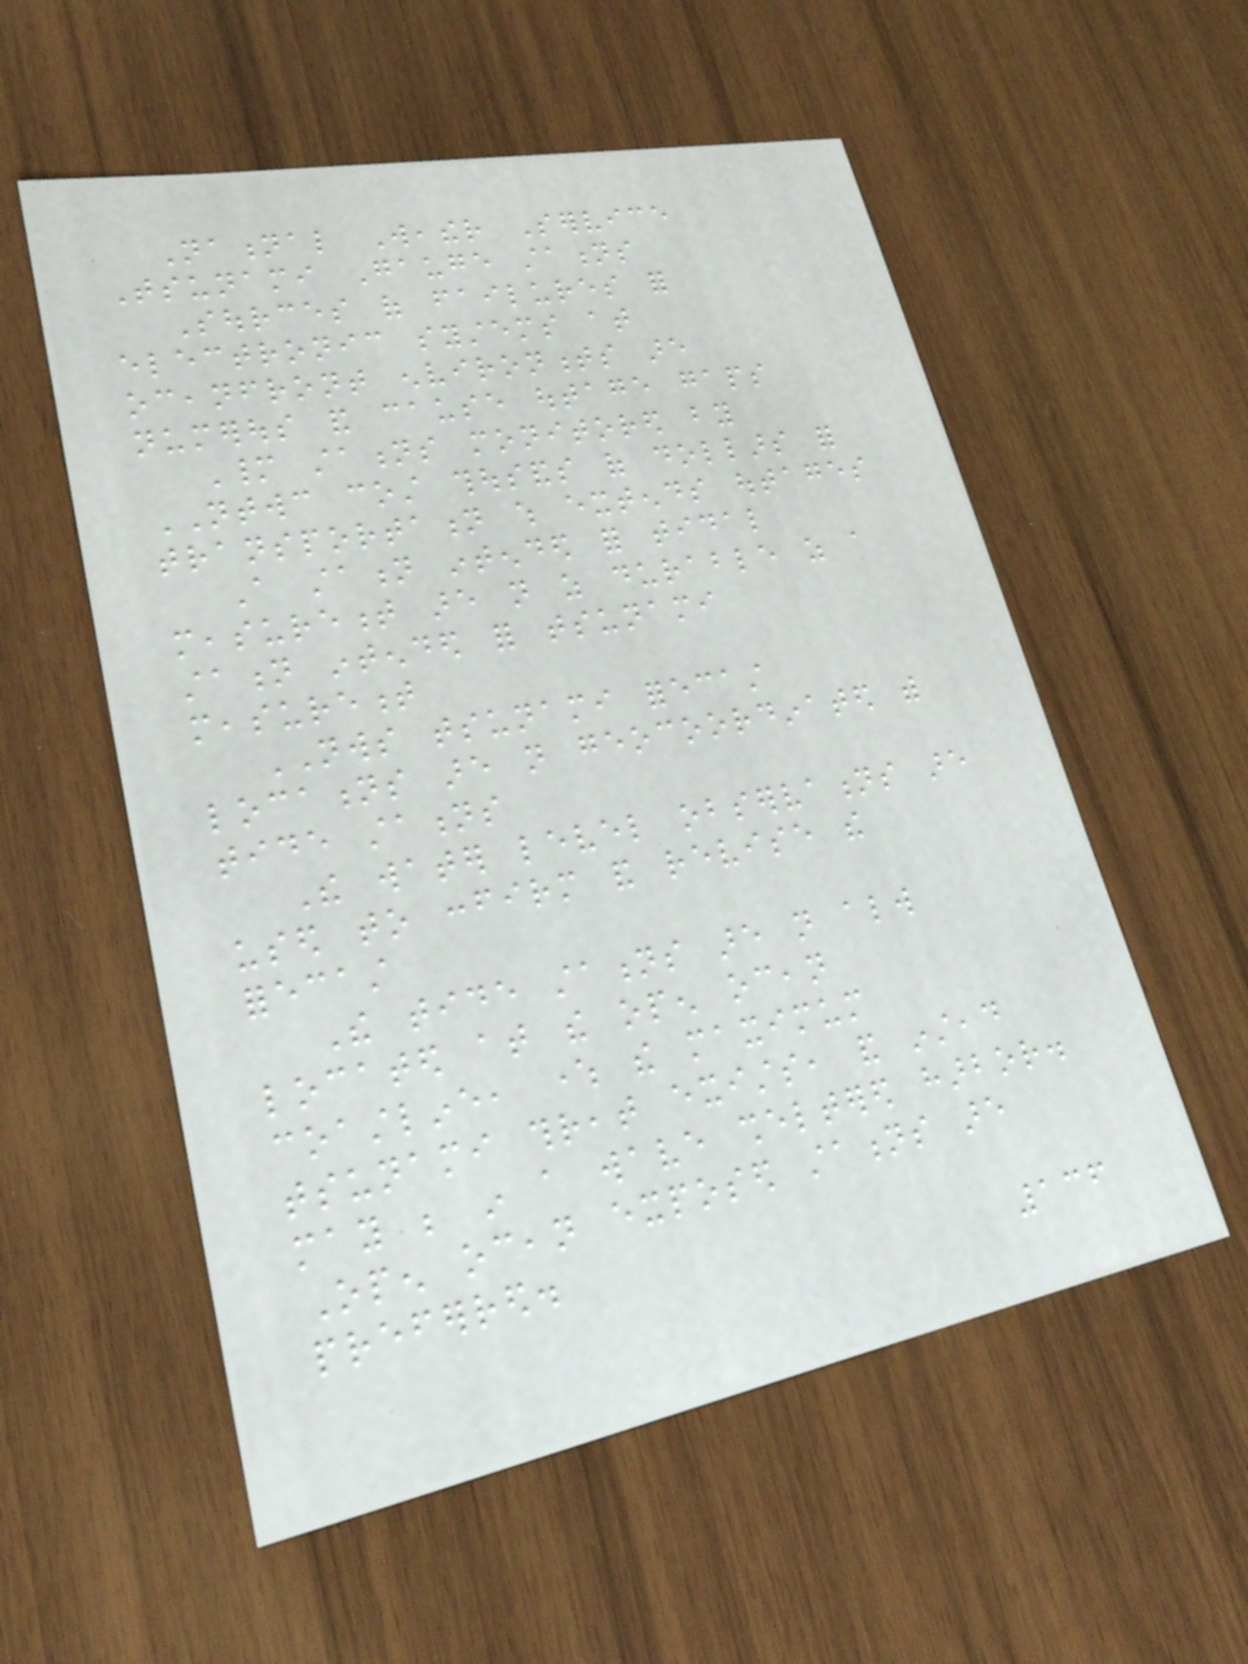National Weather Service
Tsunami Gauge stations
Sources of failures for
electronic systems at
oceanfront environments are
numerous and cause outage gaps
Many stations monitored by
NTWC cost thousands of dollars for
transportation which extends outages
A station intended for tidal
measurement are not as durable as a
station intended for tsunami
measurement
NWS tsunami forecast
locations are not geocoordinated with
tide stations
The water level observations are
used to confirm and revise the
forecast
The tide stations are not always
located at the open ocean
coastline, where the maximum
tsunami threat exists, and instead
may be in a wave sheltered harbor.
Open ocean exposed stations are
preferred.
136
